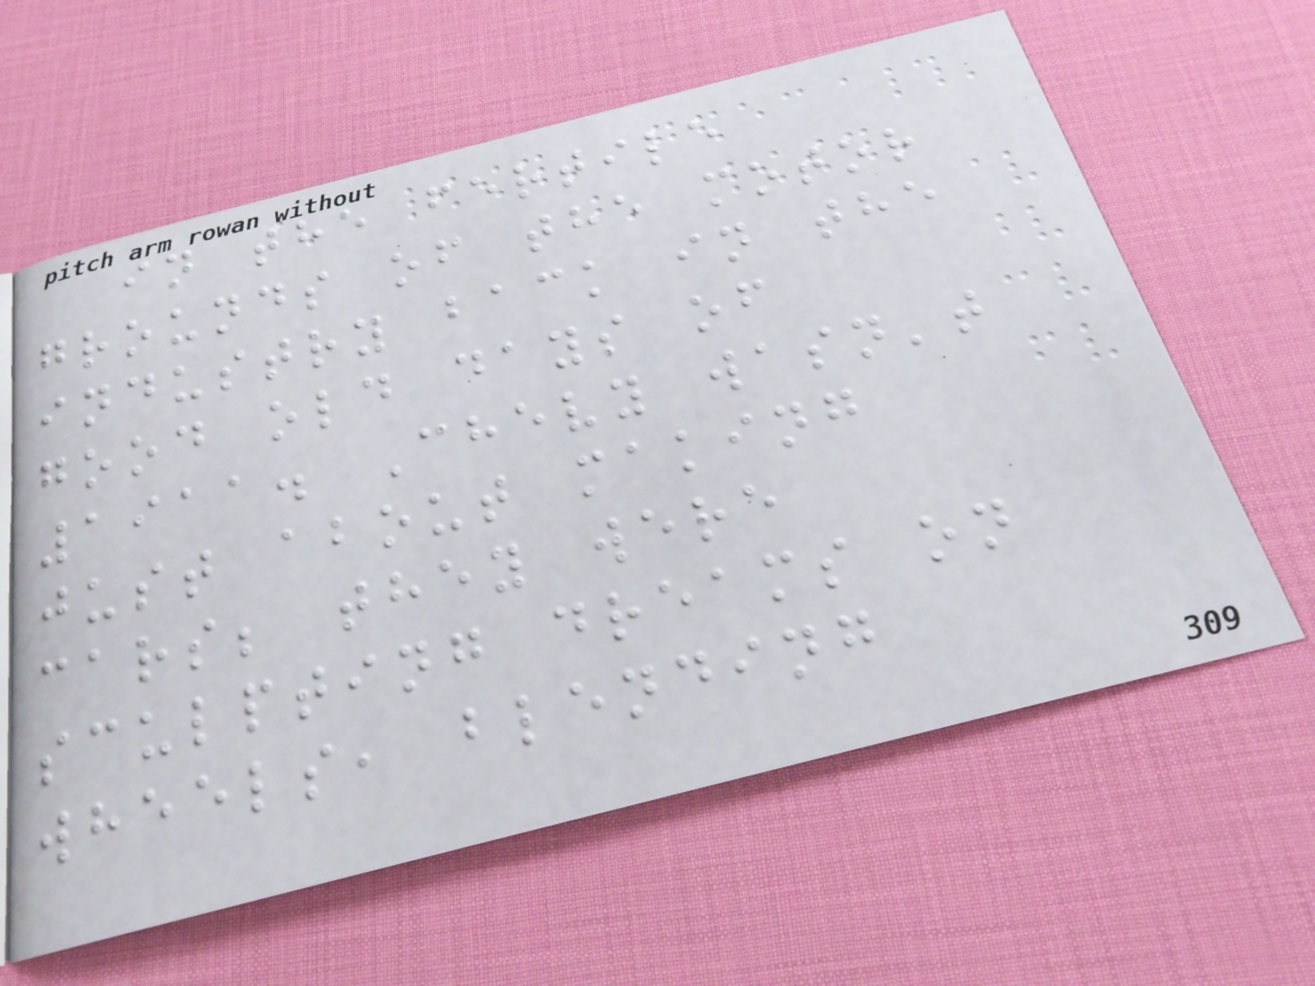in the fertile
grounds of the motor
industry back in the
good old days of
1911. Chevy wasn't
just about making
cars; they were
sculpting dreams on
wheels, blending
